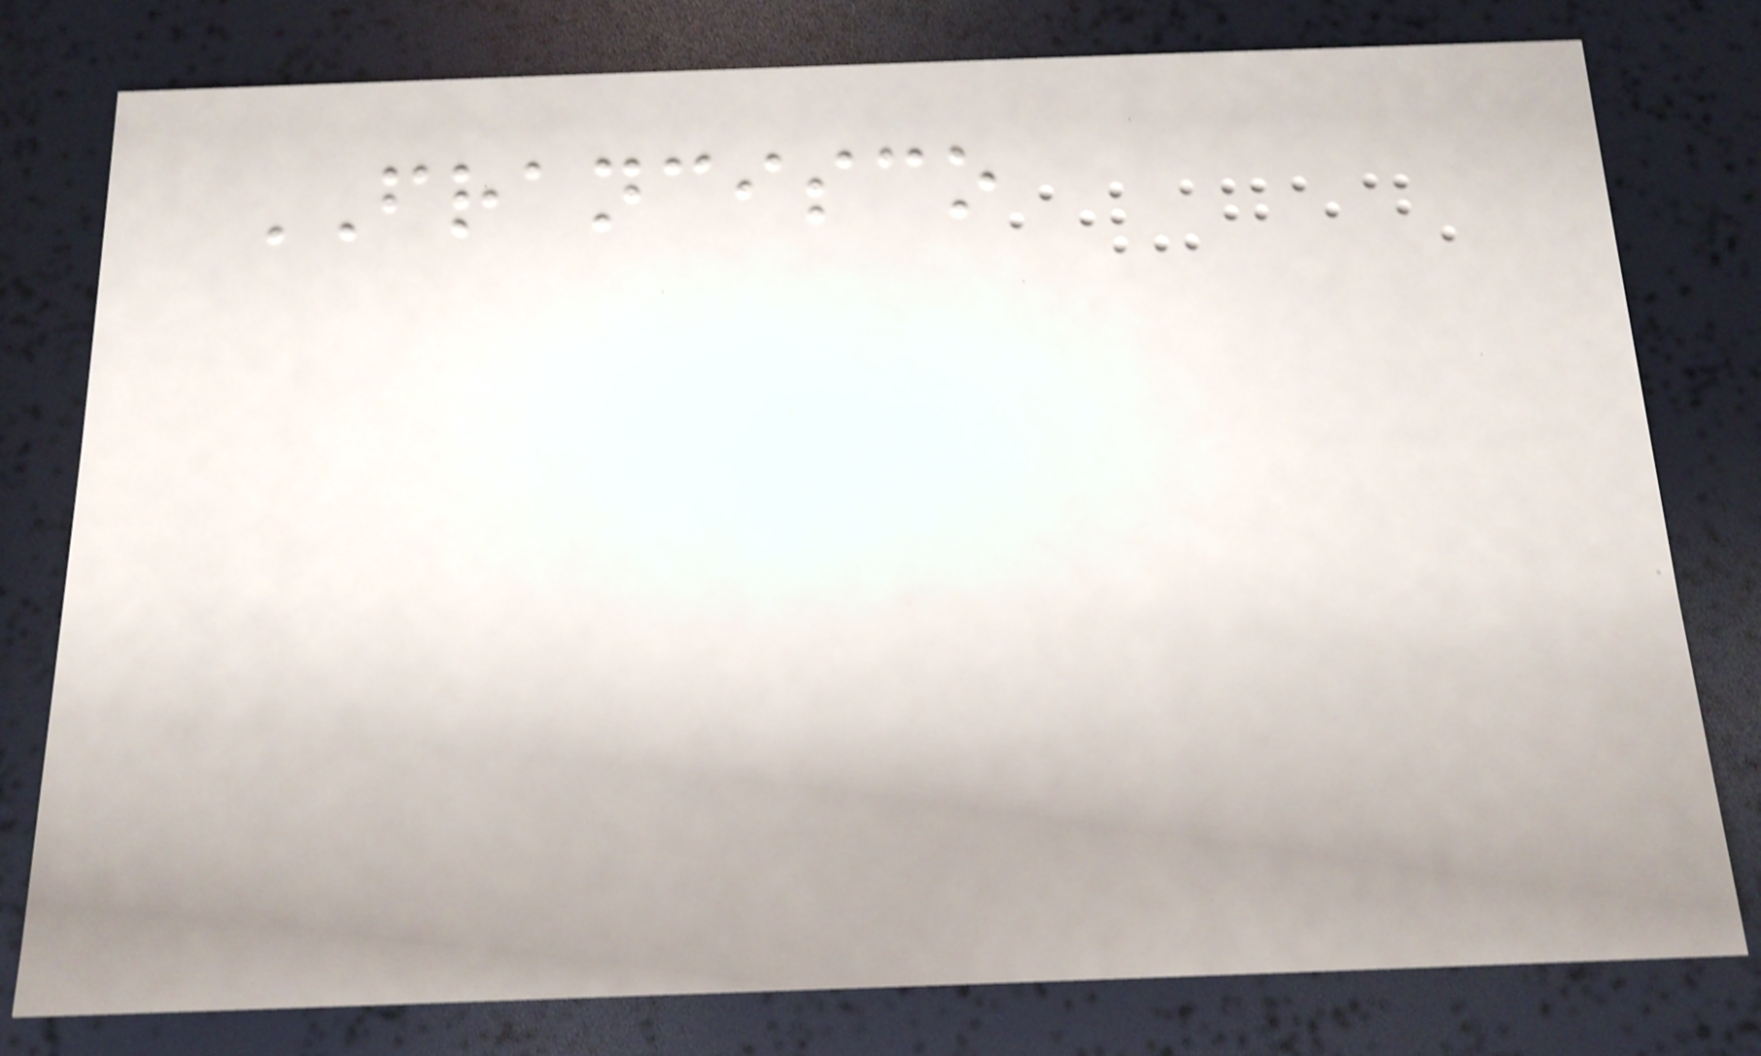FRANCISCO
